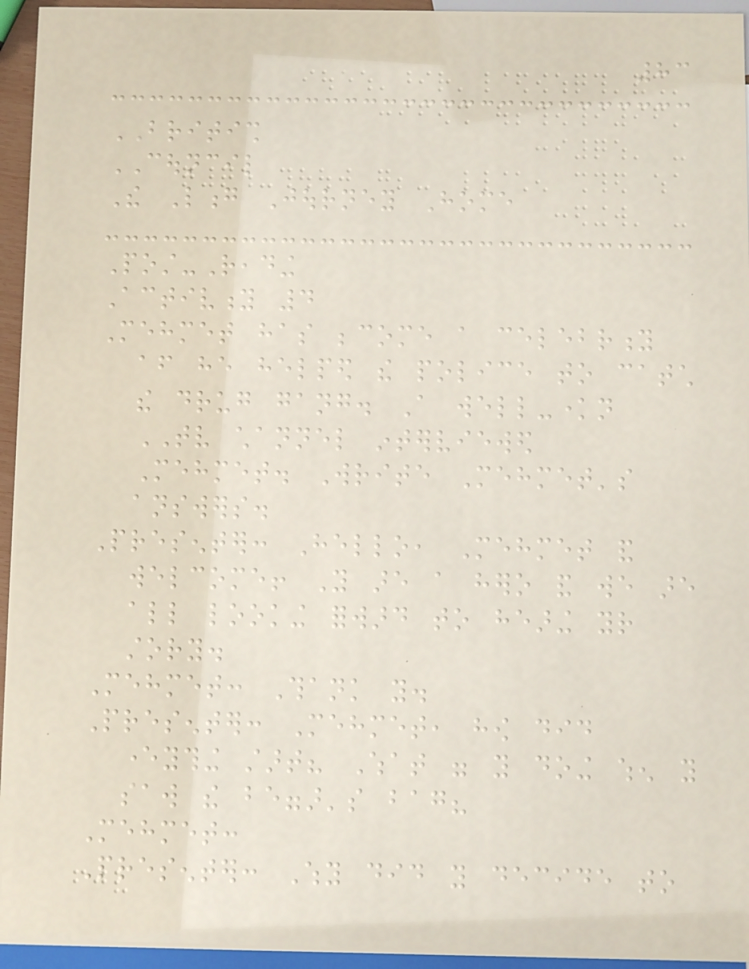83
BRITISH
COUNCIL
The Long Journey Home
Post-Reading
Activity 4
Mehmet has become a celebrity
after he helped the police to catch
the drug gang. A well-known
TV channel interviewed
Mehmet. Write Mehmet's
answers.
Presenter: Hello, Mehmet and
welcome! You are a hero and we are
all looking forward to hearing your
story.
Mehmet: Thank you.
Presenter: Mehmet, how did
everything start? What were you doing when you
saw the beggar's bag?
Mehmet:
Presenter: Why did you decide to
